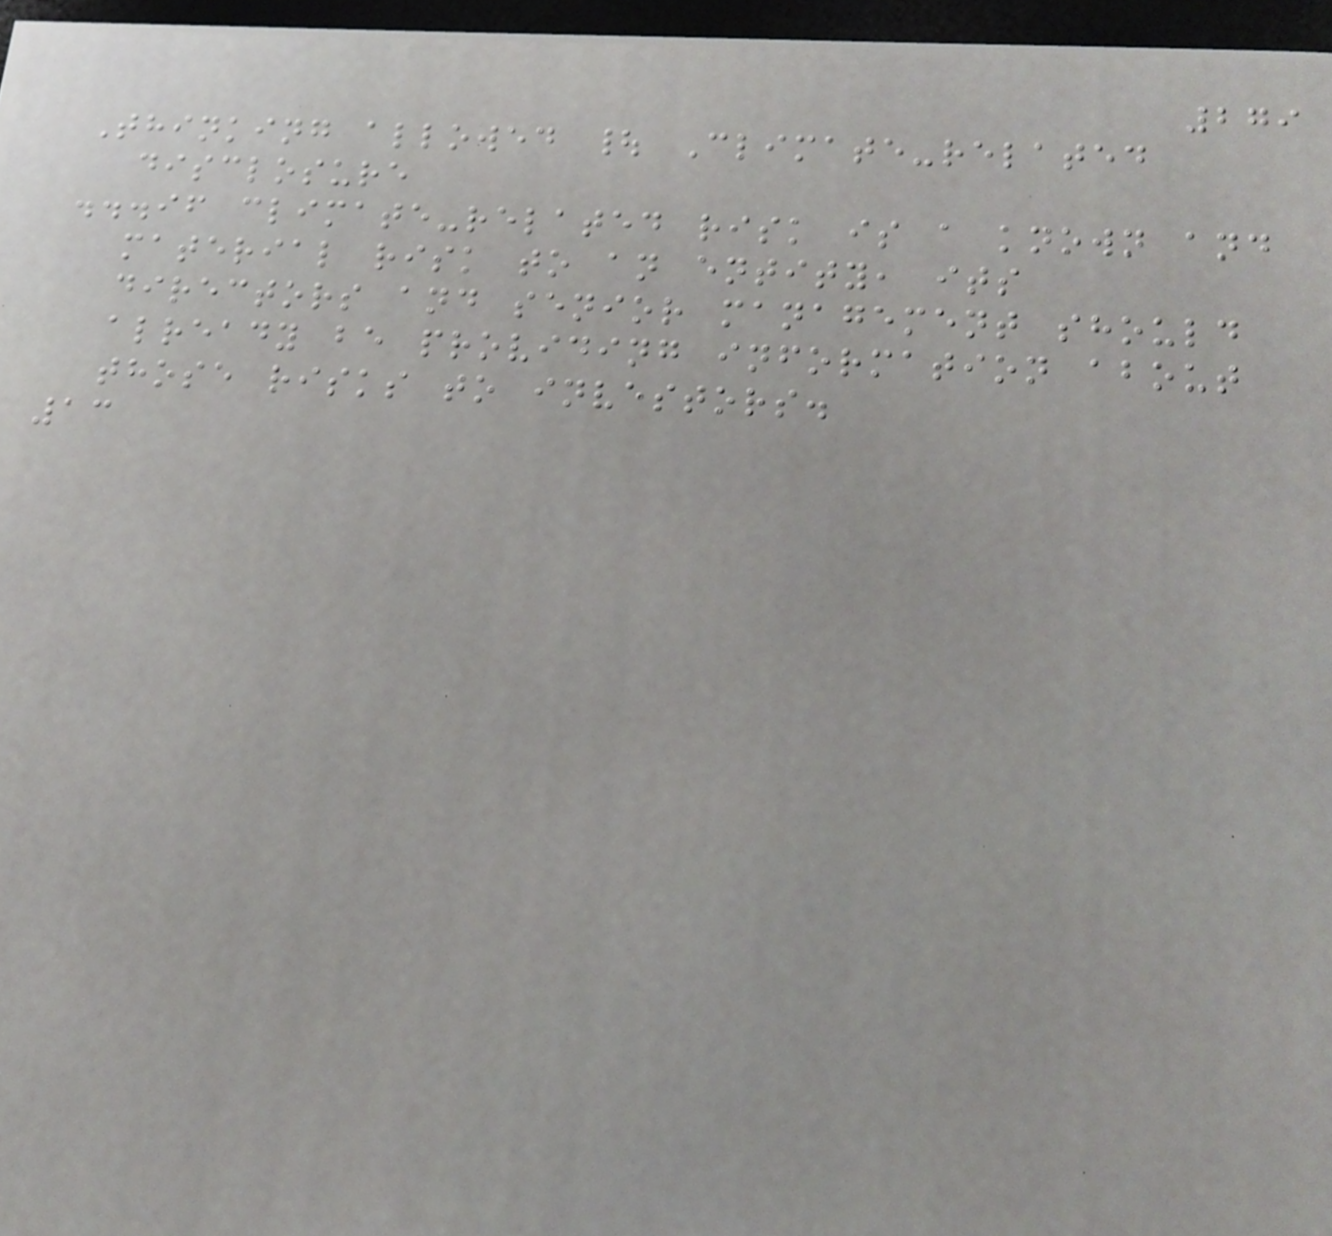279
Thinking allowed | Climate-related
disclosure
...if climate-related risk is a known and
material risk to an entity, its
directors and senior management should
already be providing information about
those risks to investors.
13
